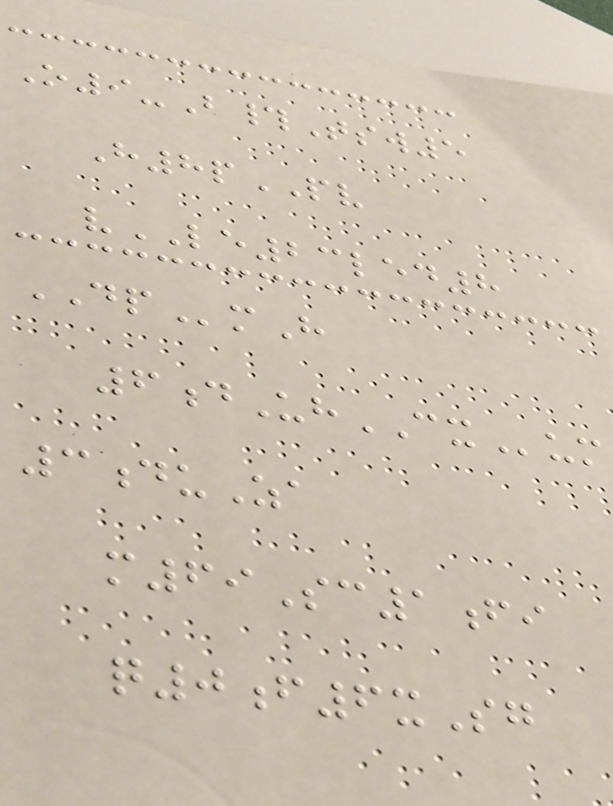O9-B#Tsw5
H8pPV
vLE23led8
DPmH
6dUhCXum
3duZa
m69Sc1fi
q0f6xSg
